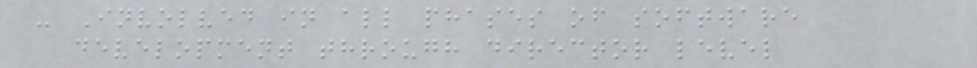- Involved in all phases of software
development through director level
